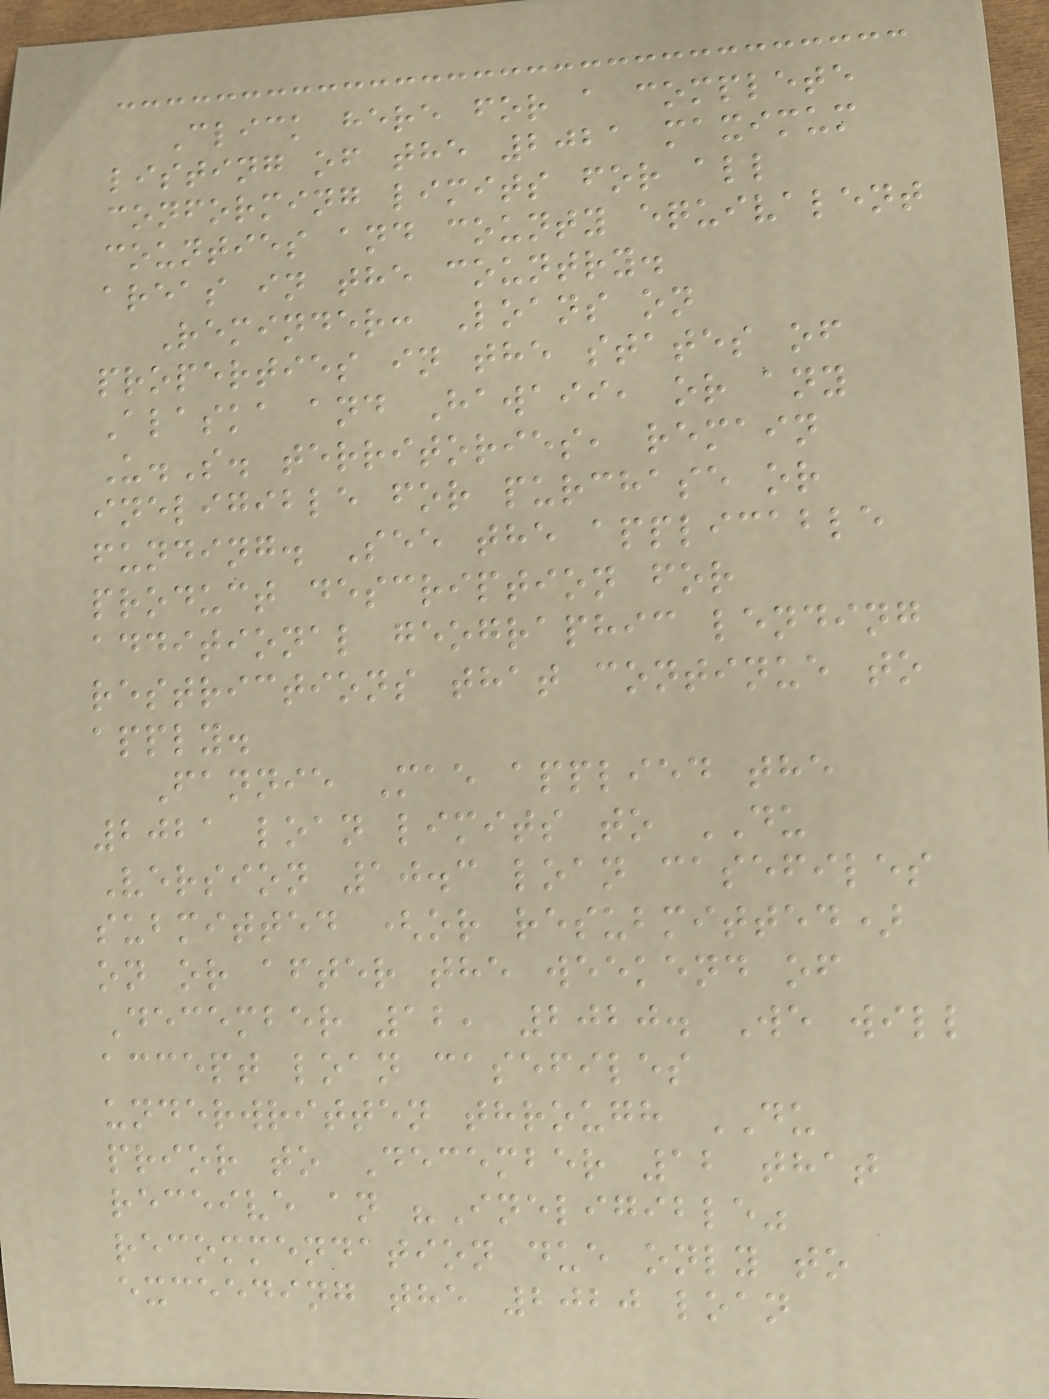Click here for a complete
listing of the 2021 maximum
conforming limits for all
counties and county equivalent
areas in the country.
Reminder: Loans on
properties in the states of
Alaska and Hawaii, or any
U.S. territories, remain
ineligible for purchase or
funding. See the applicable
product description for
additional geographic lending
restrictions that continue to
apply.
Fannie Mae applied the
2021 loan limits to DU
Version 10.3 loan casefiles
submitted (or resubmitted)
on or after the weekend of
December 12, 2020. We will
accept loan casefiles
underwritten through DU
prior to December 12 that
receive an "Ineligible"
recommendation due only to
exceeding the 2020 loan
